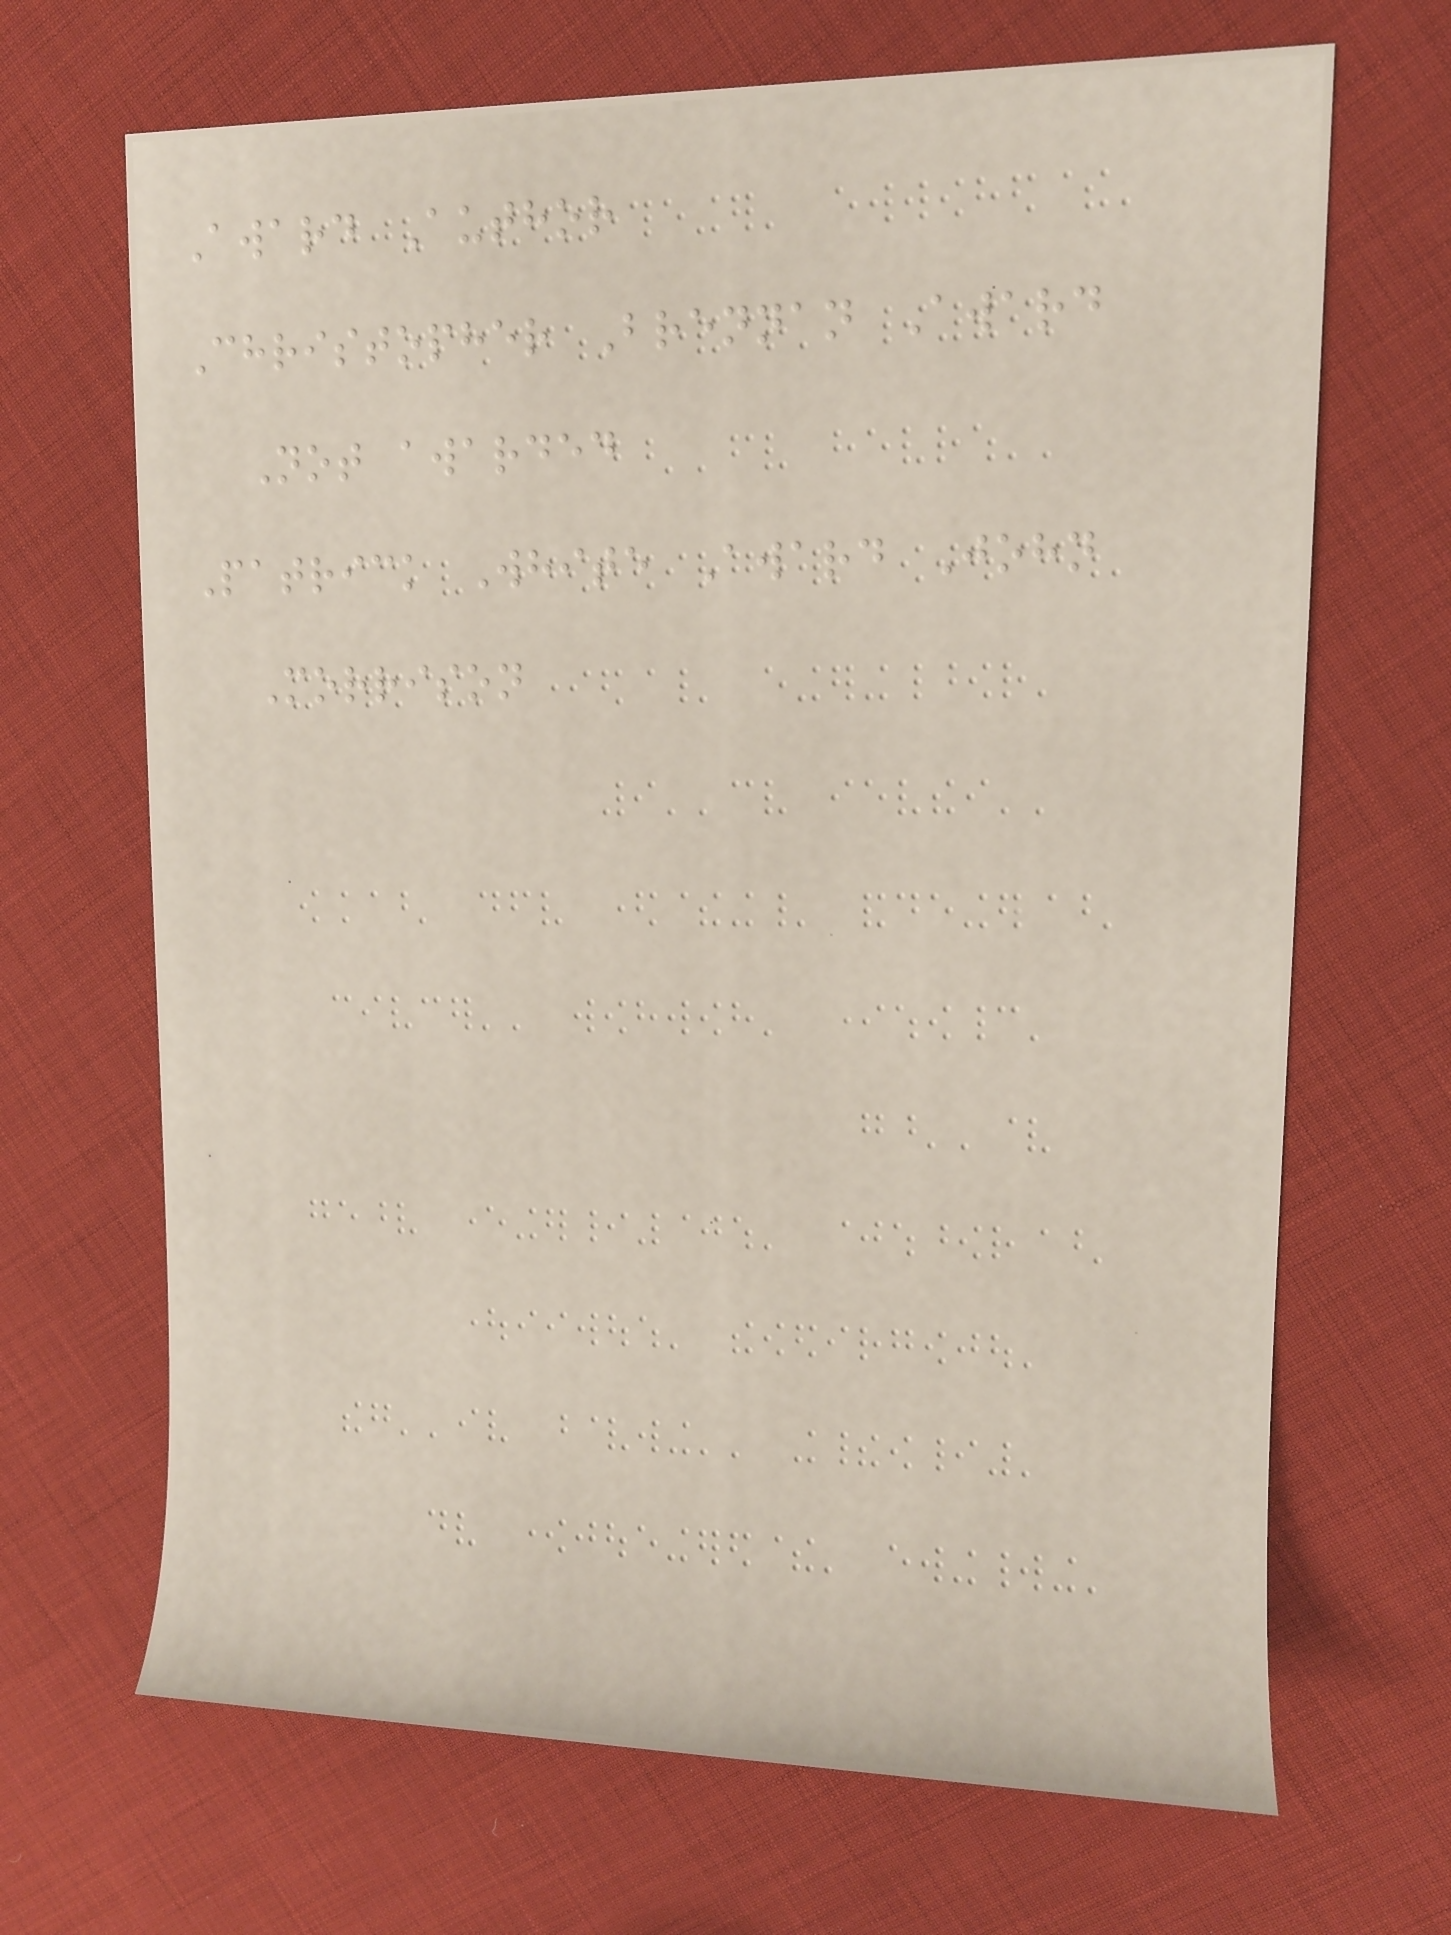Award Author
Christopher Brennan Award
Not awarded
Patrick White Award John
Morrison
